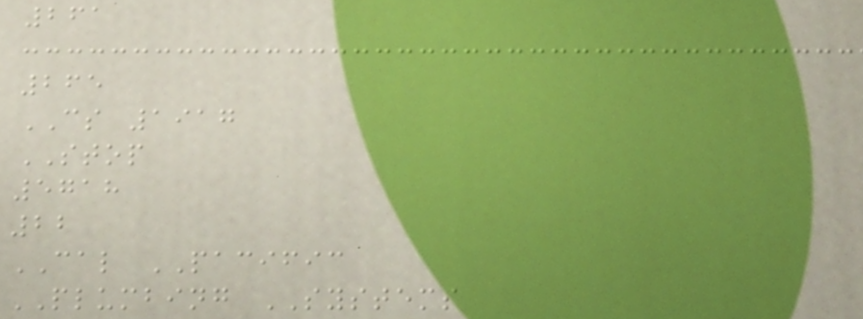261
265
CS 1917
STOP
5718
22
CAL PACIFIC
PLUMBING SYSTEMS
